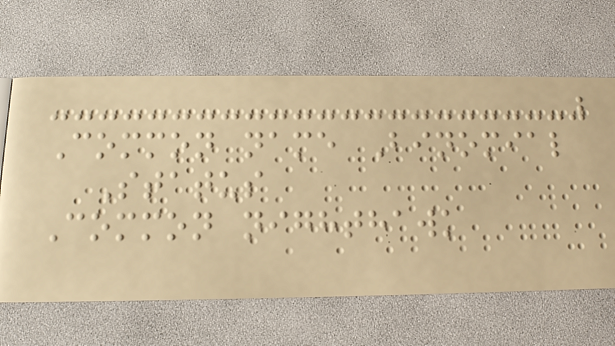Common name Binomial
Status
Common nighthawk
